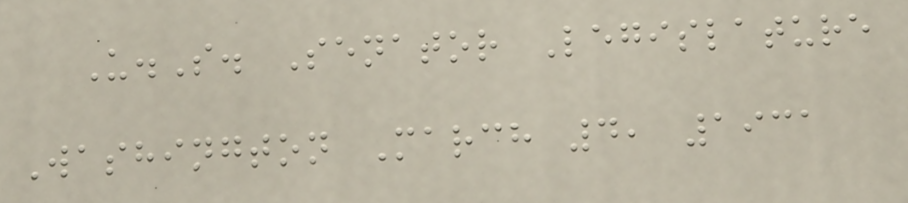U.S. Senator Legislature
Washington March 4, 1931
